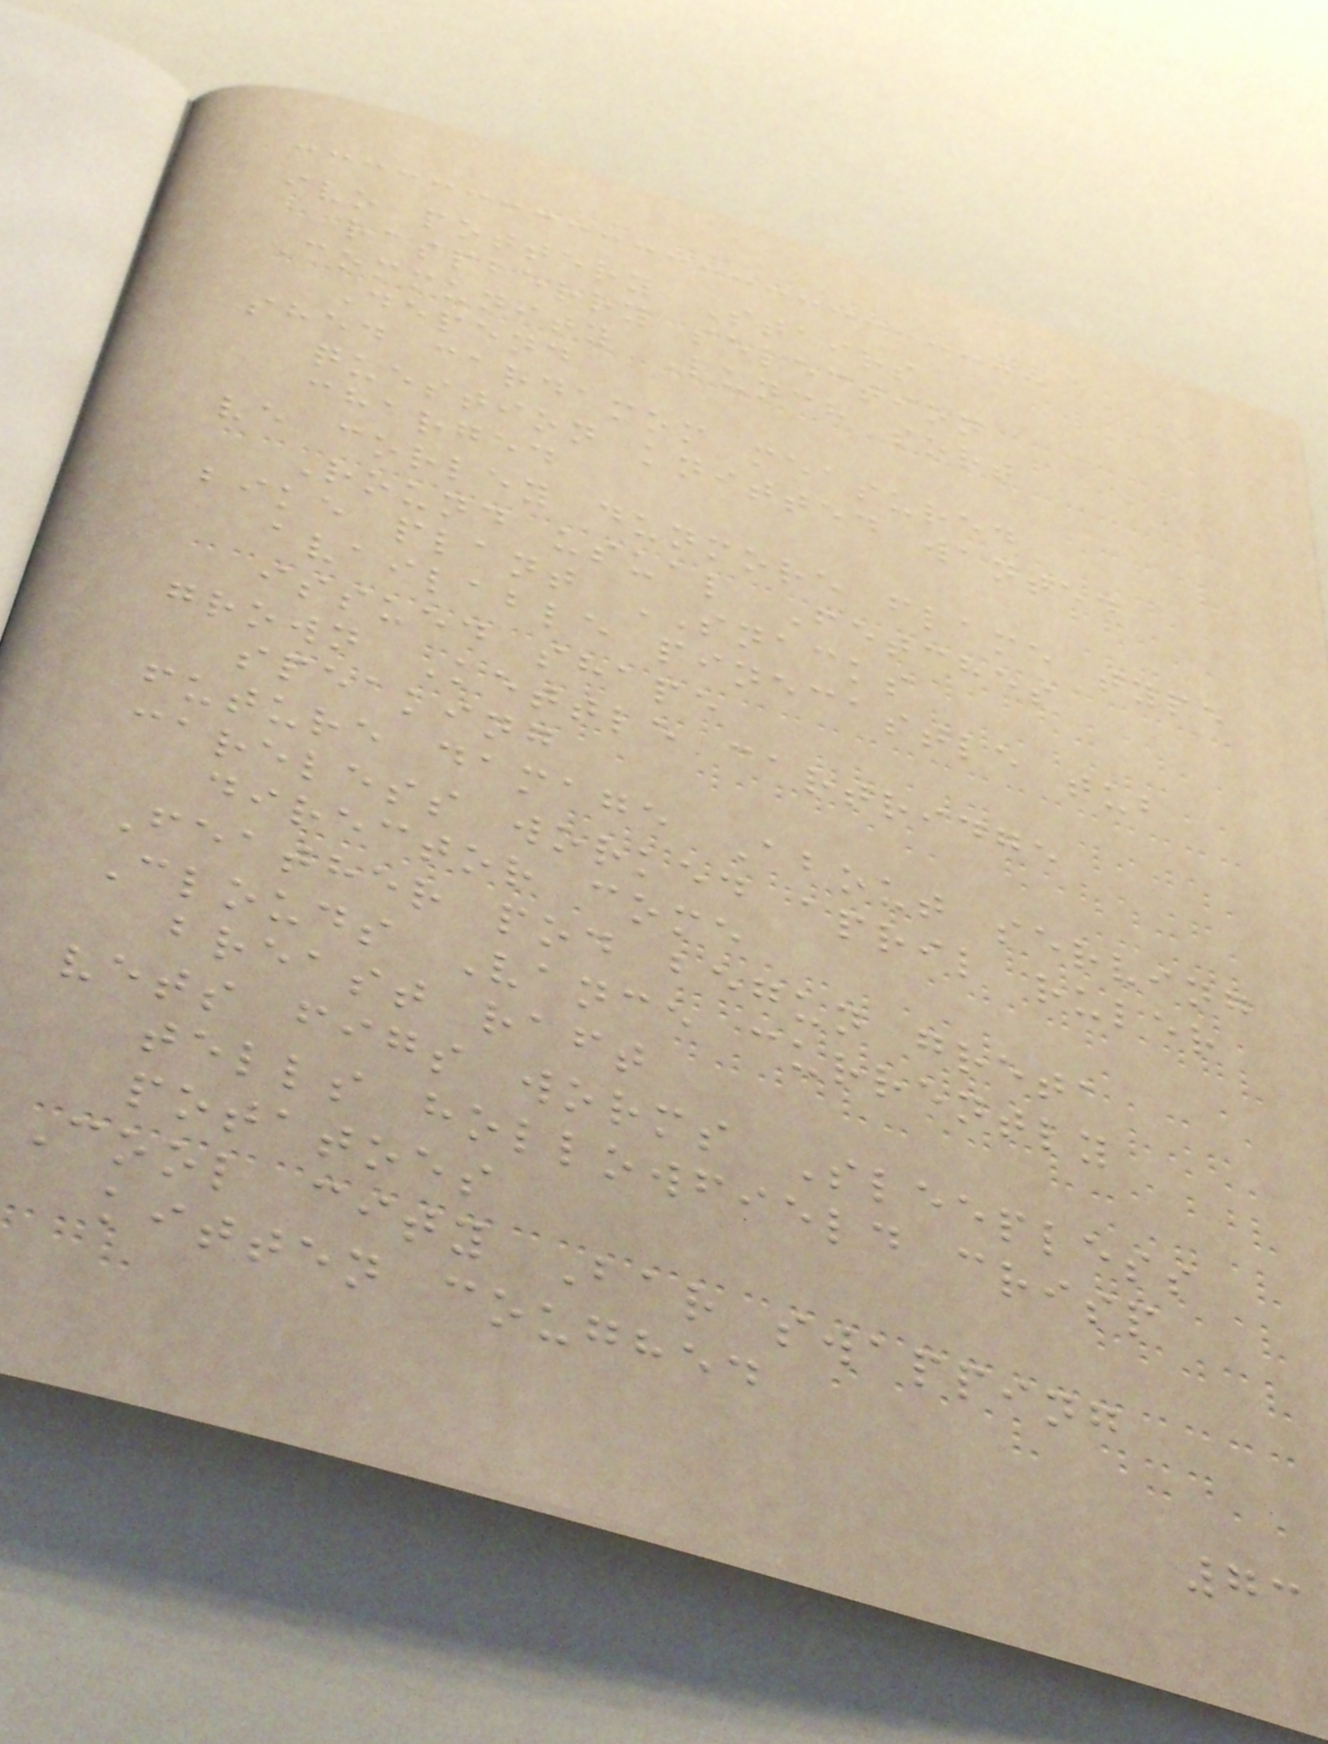ivo pottery Stairs
raspberry selection
Community Lunch sort
Depend
shed cardamom measured
question knitted wanted
charged
ve corley dunmore flame type
Round usual Fetches
bike plant SNACKS
available pinecastle tub
issued shape
grown Kettle cartridge
speaking
future damage About serving
careless worked april ruler
director come
Feather pod begun greta
Clouds Vance currently
breast raft
vets figs worms Sleepless
tells hollowfield crisp
potatoes
Cool city Bar swapping
kitten coughed
73
